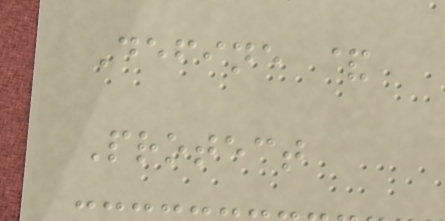Define &
Protect
